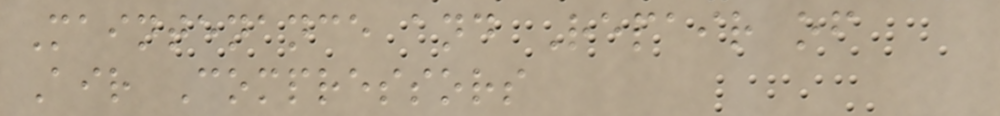Maintenance and Repair of
Air Compressors
